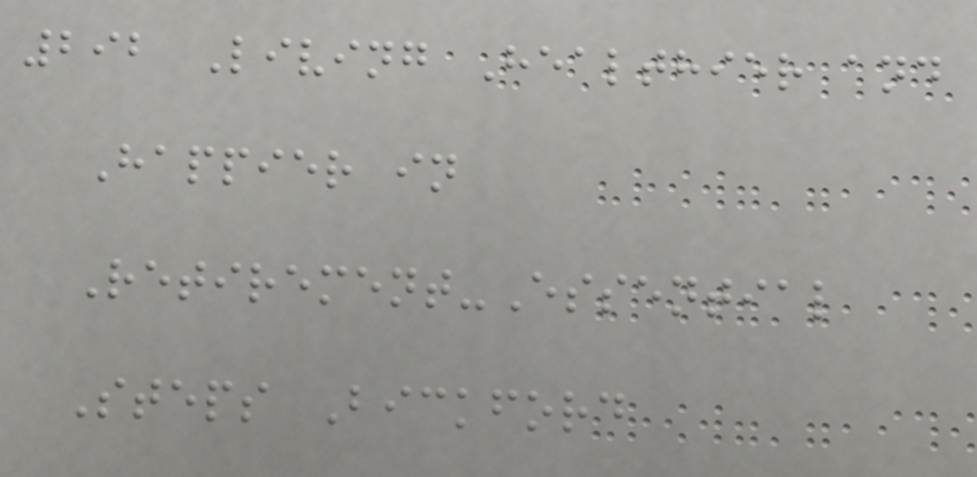292 Living Healthier and
Happier in
Retirement-Essential
Steps Bickford
